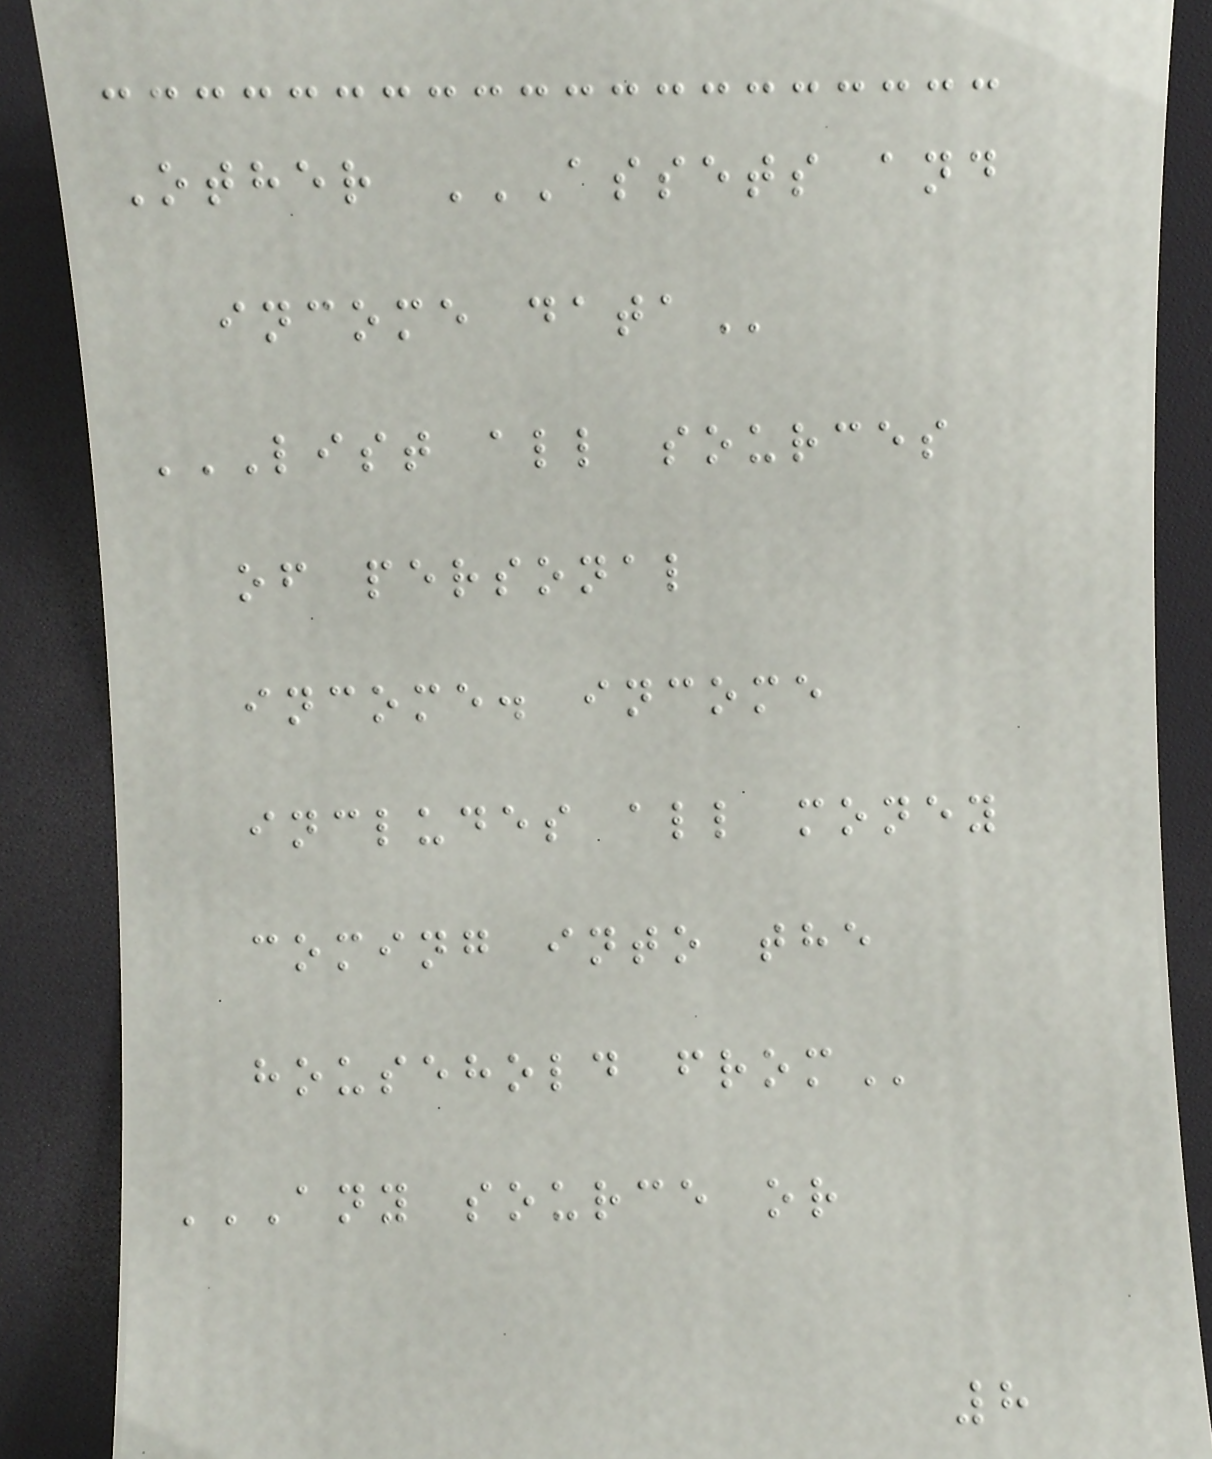Other ASSETS AND
INCOME DATA
LIST ALL SOURCES
OF PERSONAL
INCOME. INCOME
INCLUDES ALL MONEY
COMING INTO THE
HOUSEHOLD FROM
ANY SOURCE OR
8
